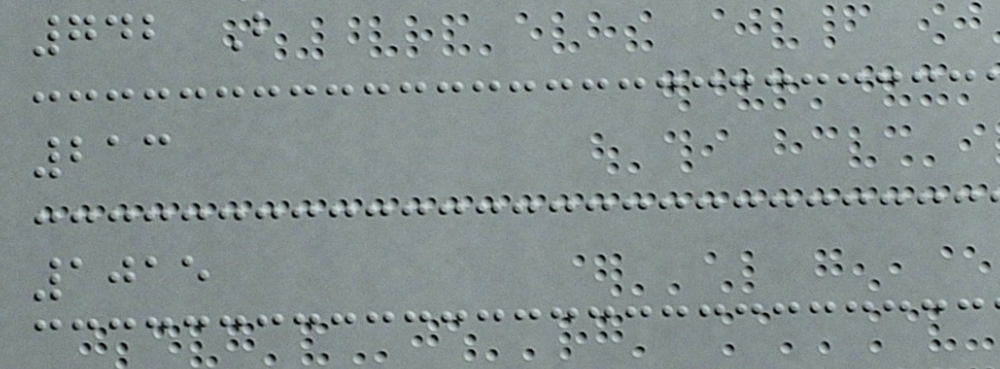742 B
213
1015
